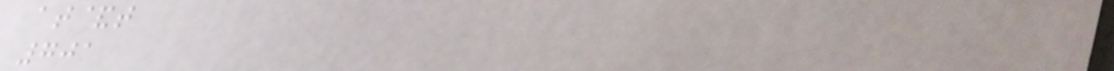at&t
701
